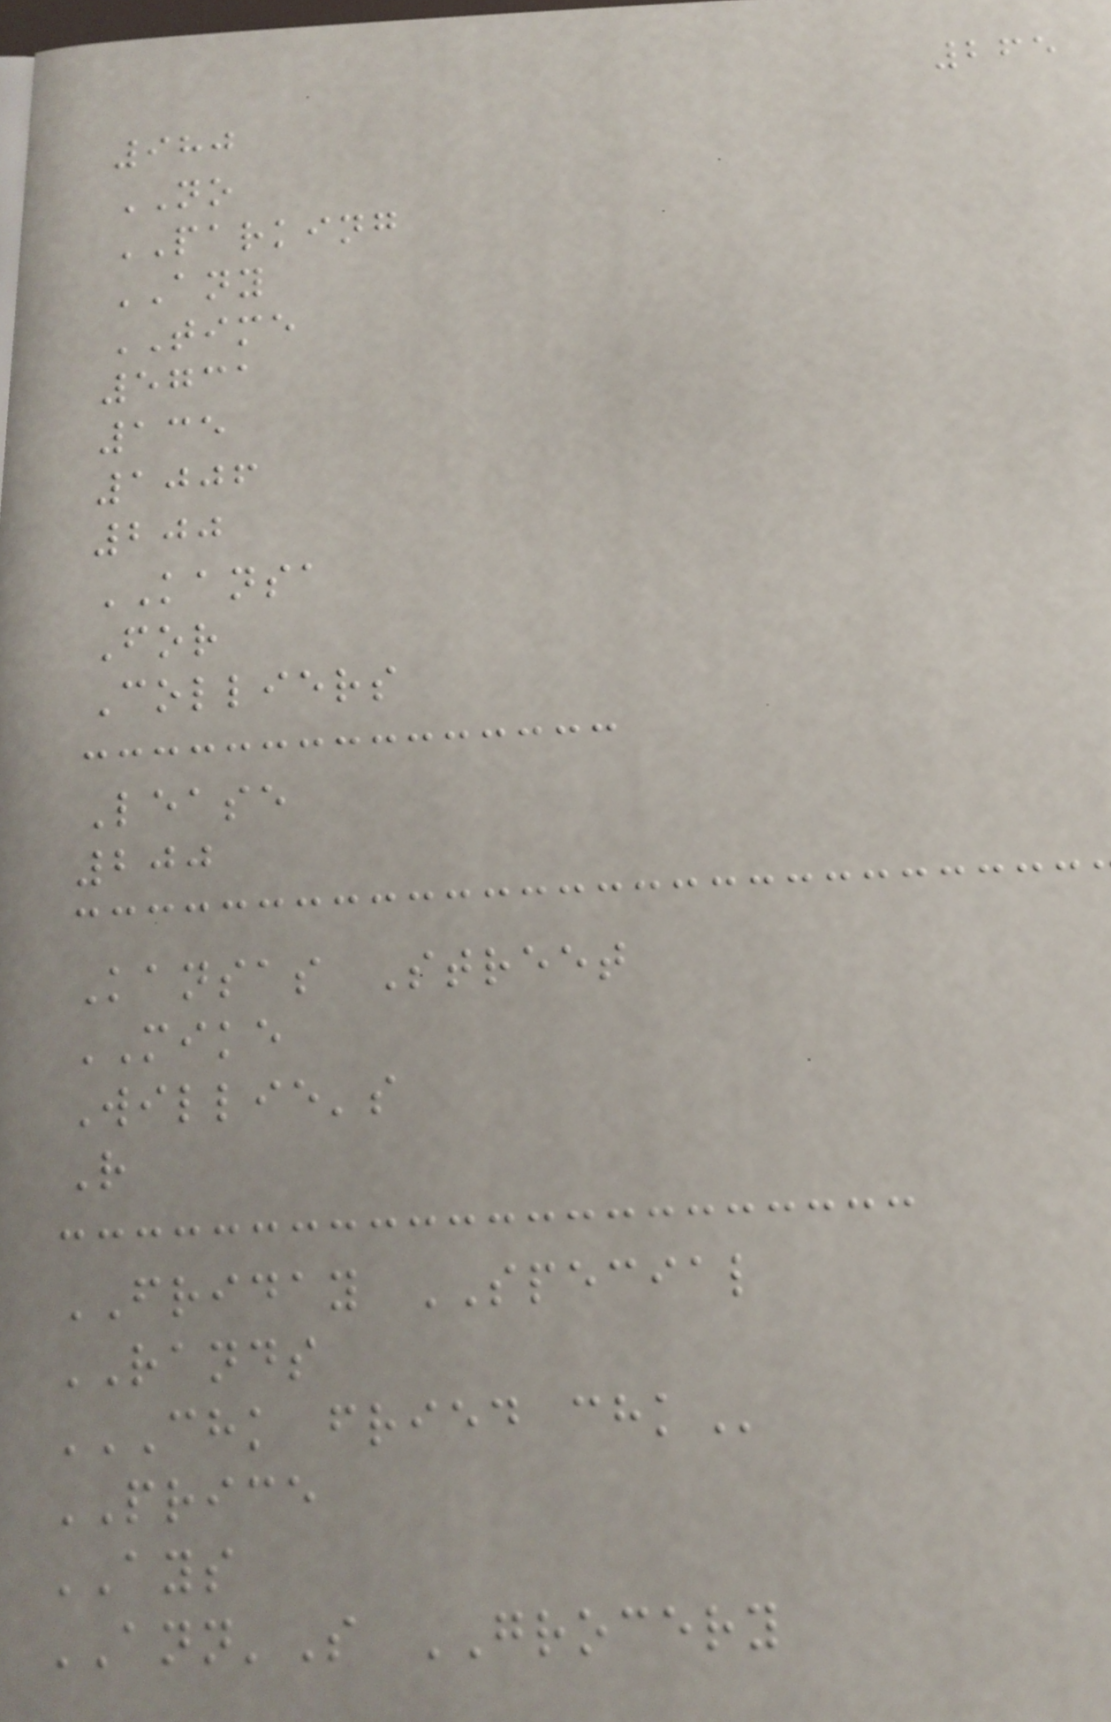265
980
NO
PARKING
ANY
TIME
5731
135
1006
200
KANSA
For
Colliers
Lease
200
Kansas Street
MIKE
Willie's
R
FRIDAY SPECIAL
RANDS
CHK FRIED CHK
PRICE
AYS
ANN'S GROCERY
